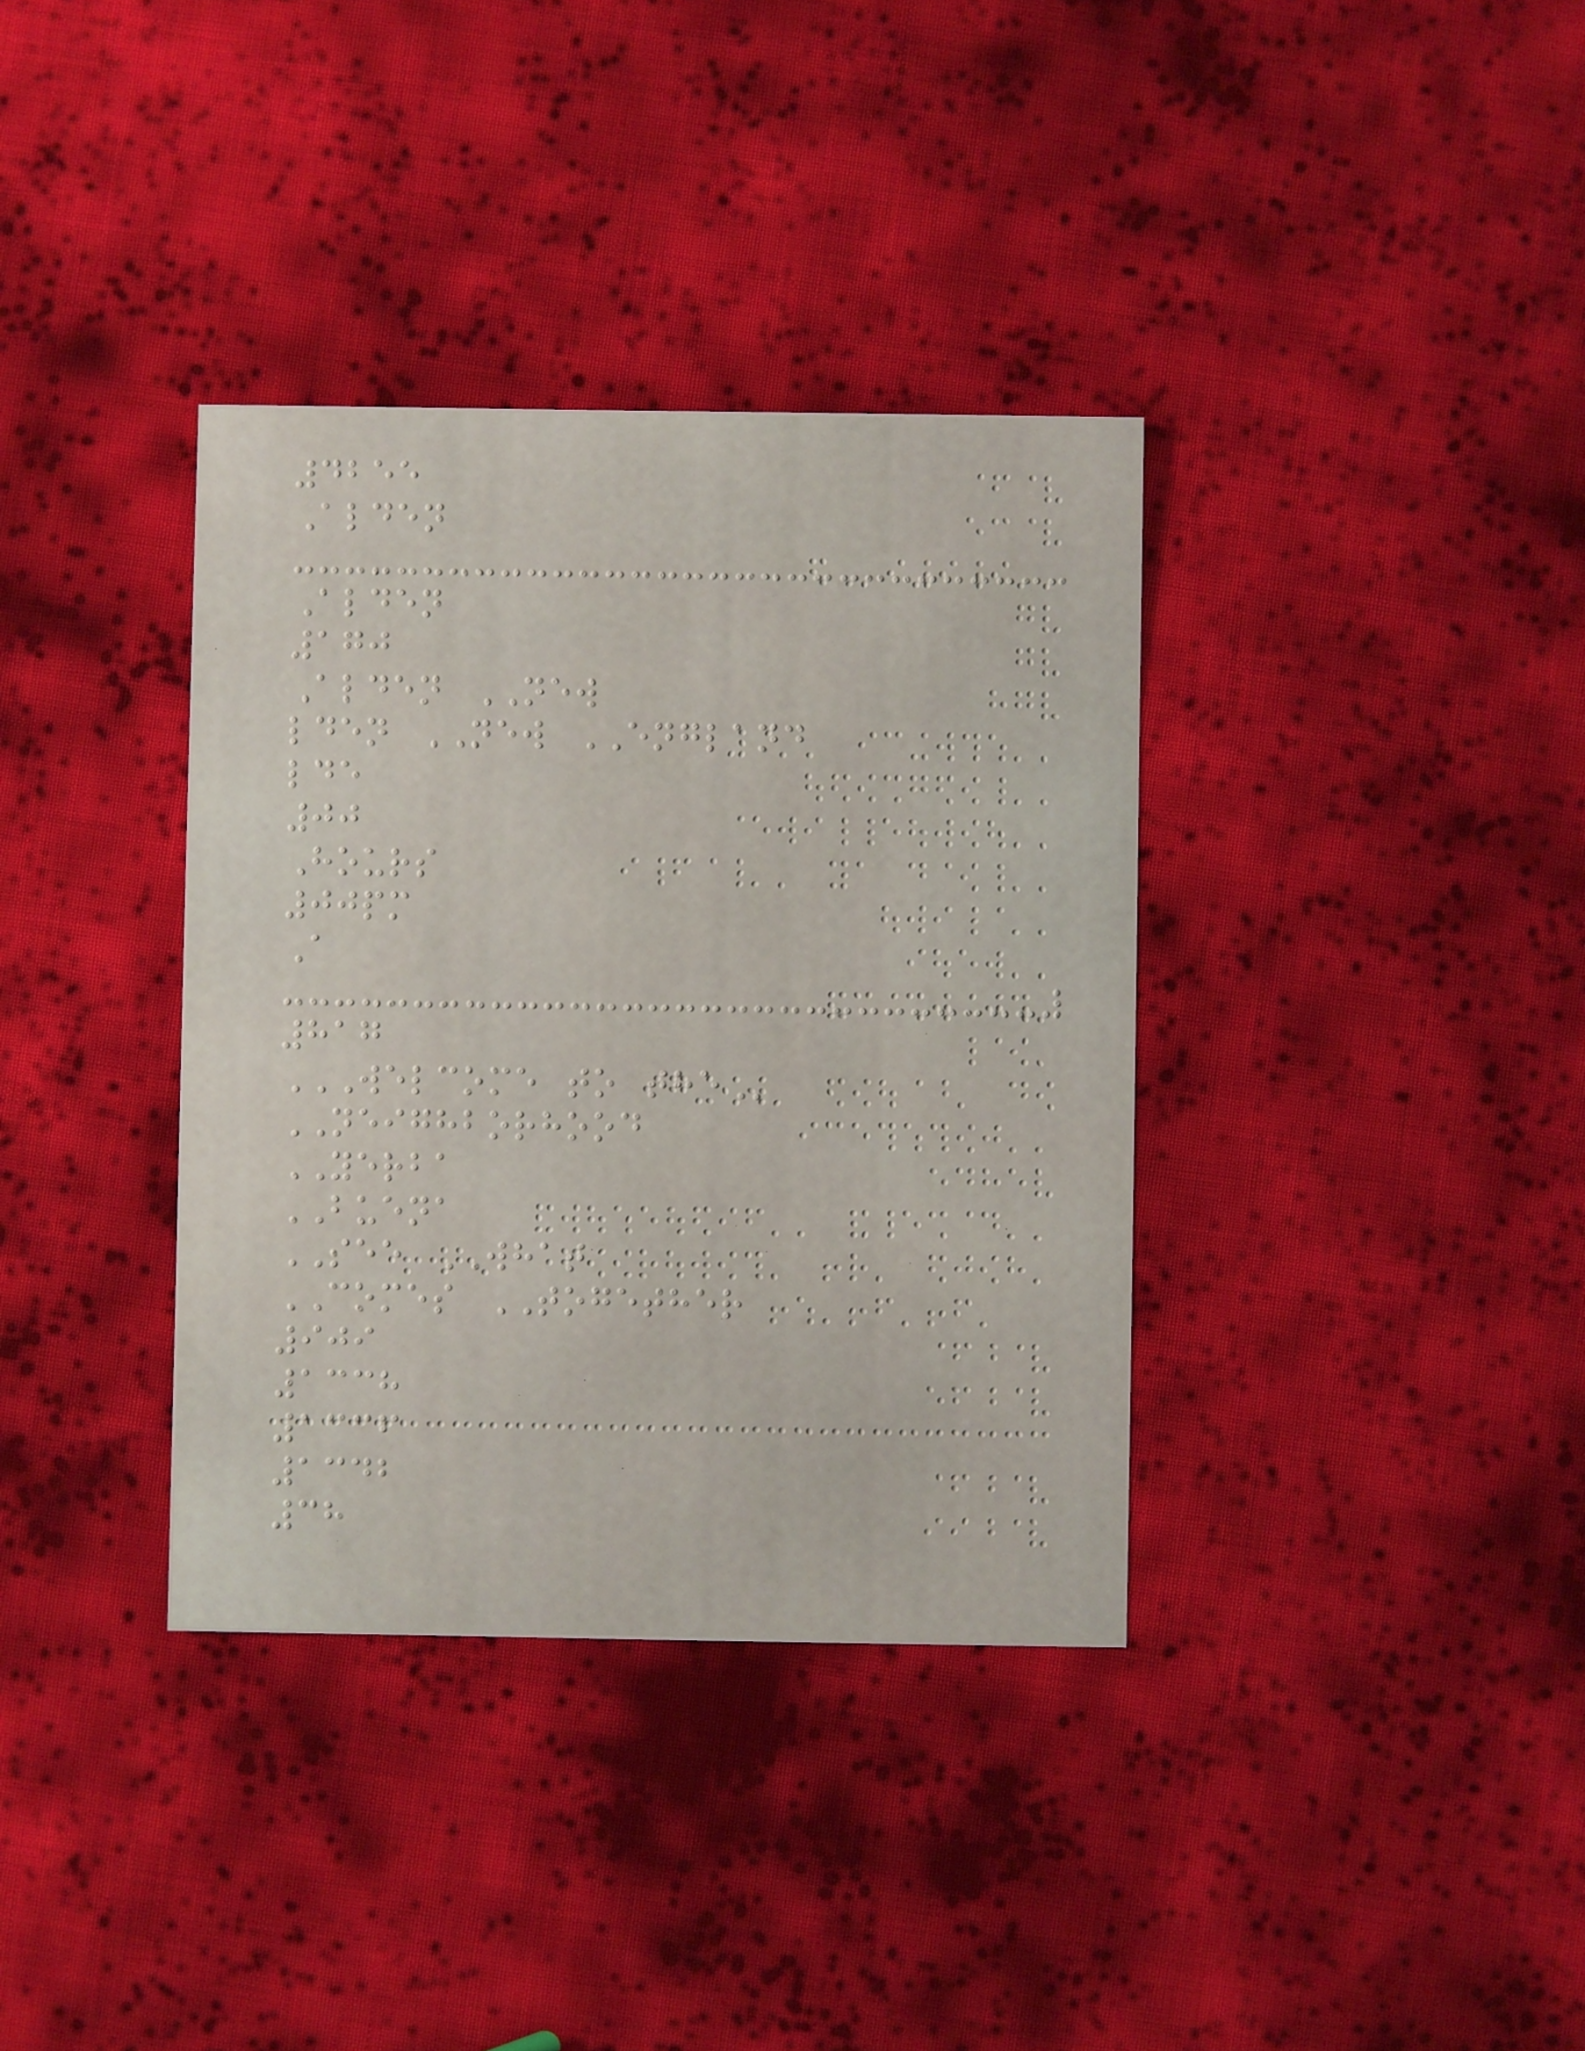4255
Alden
Alden
170
Alden NEW
lden NEW ENGLAND
lde
00
Hours
00pm
A
817
WELCOME TO THE
NEIGHBORHOOD
YERBA
BUENA
SEE WHAT
COMES TOGETHER
909
1338
1336
1342
38
